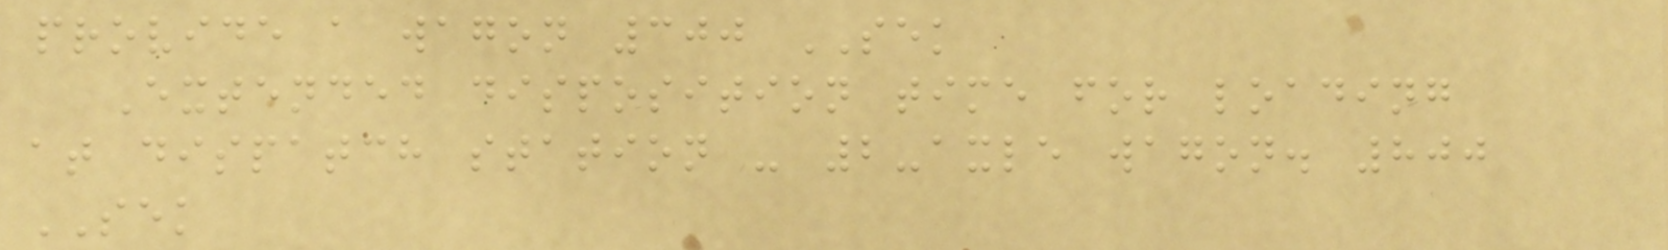provide a wagon 300 SEK
Extended disposition time for loading
at dispatch station - 2-axle wagon. 800
SEK
